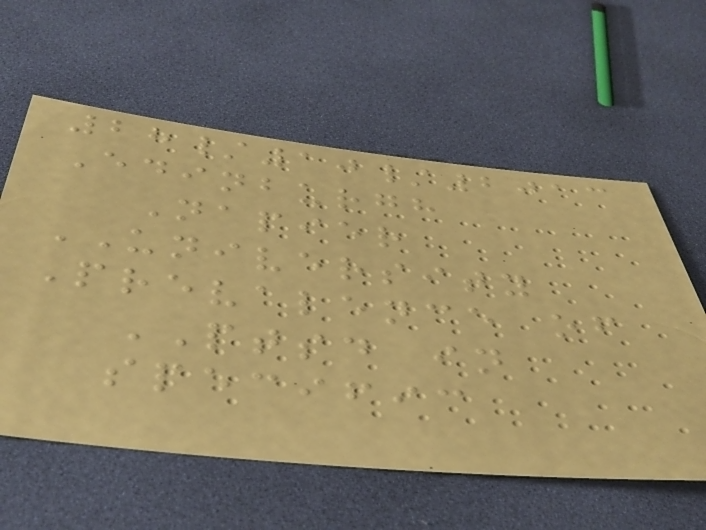28/10/2013
Edinburgh
Napier
UNIVERSITY
Prevalence of
PTSD in
specific
